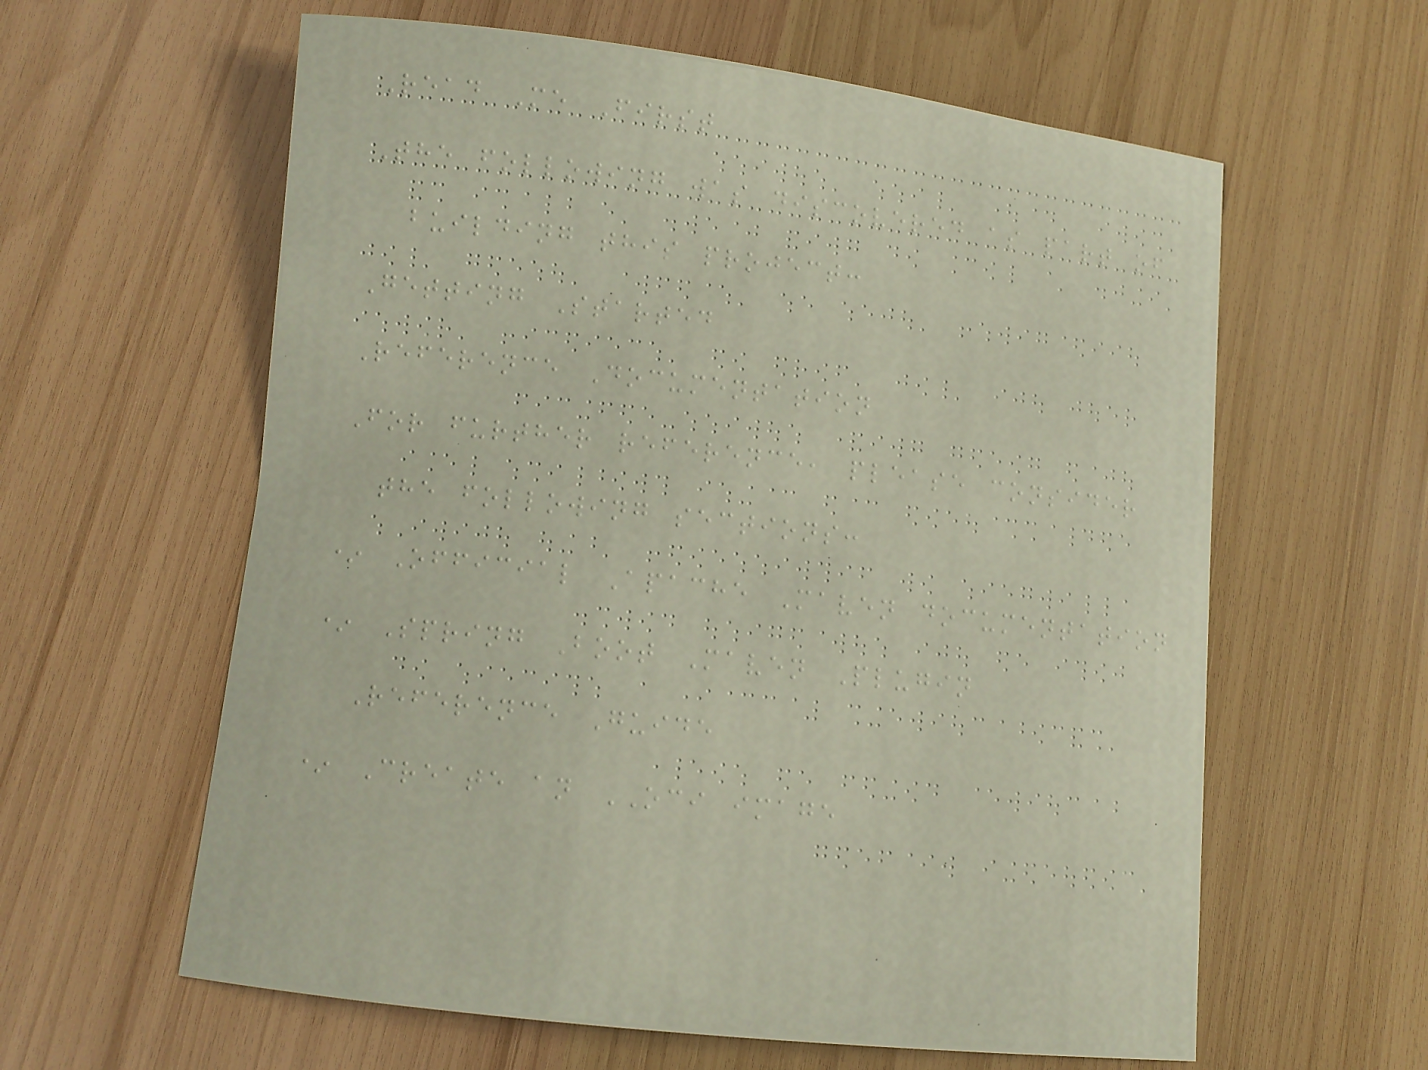Read Me First
The following was discovered as part of
building this project:
Getting Started
Reference Documentation
For further reference, please consider
the following sections:
* Official Apache Maven documentation
* Spring Boot Maven Plugin
Reference Guide
* Create an OCI image
